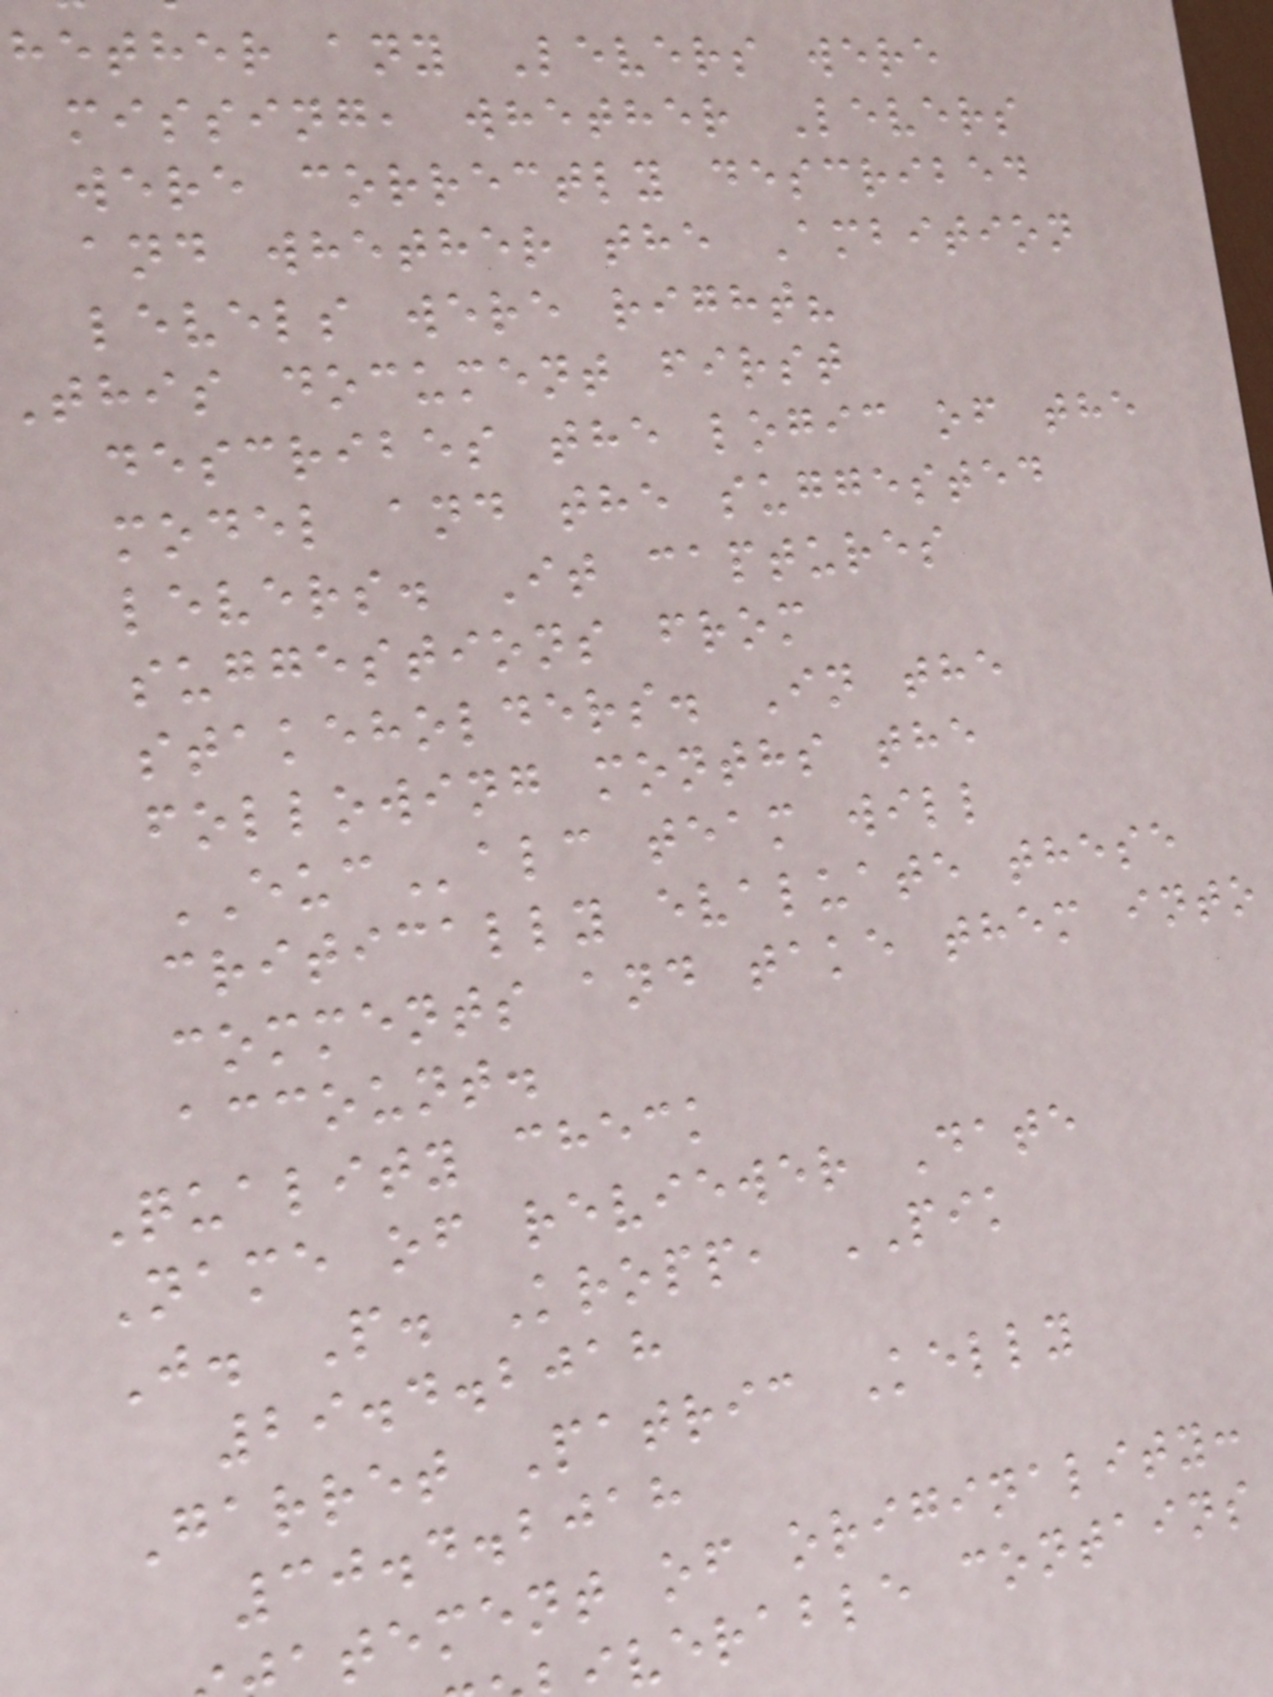hether any Levers were
missing, whether Levers
were correctly described
and whether the Ambition
levels were right?
this document first
describes the logic of the
model and the suggested
levers. It captures
suggestions from
stakeholders. In the
following months the
EUCalc team will
critically evaluate these
comments and take them into
account.
Quality check
Name of reviewer Date
J. P. Kropp, PIK
29.4.2018
Garret Patric Kelly
30.4.2018
atement of originality:
verable contains
